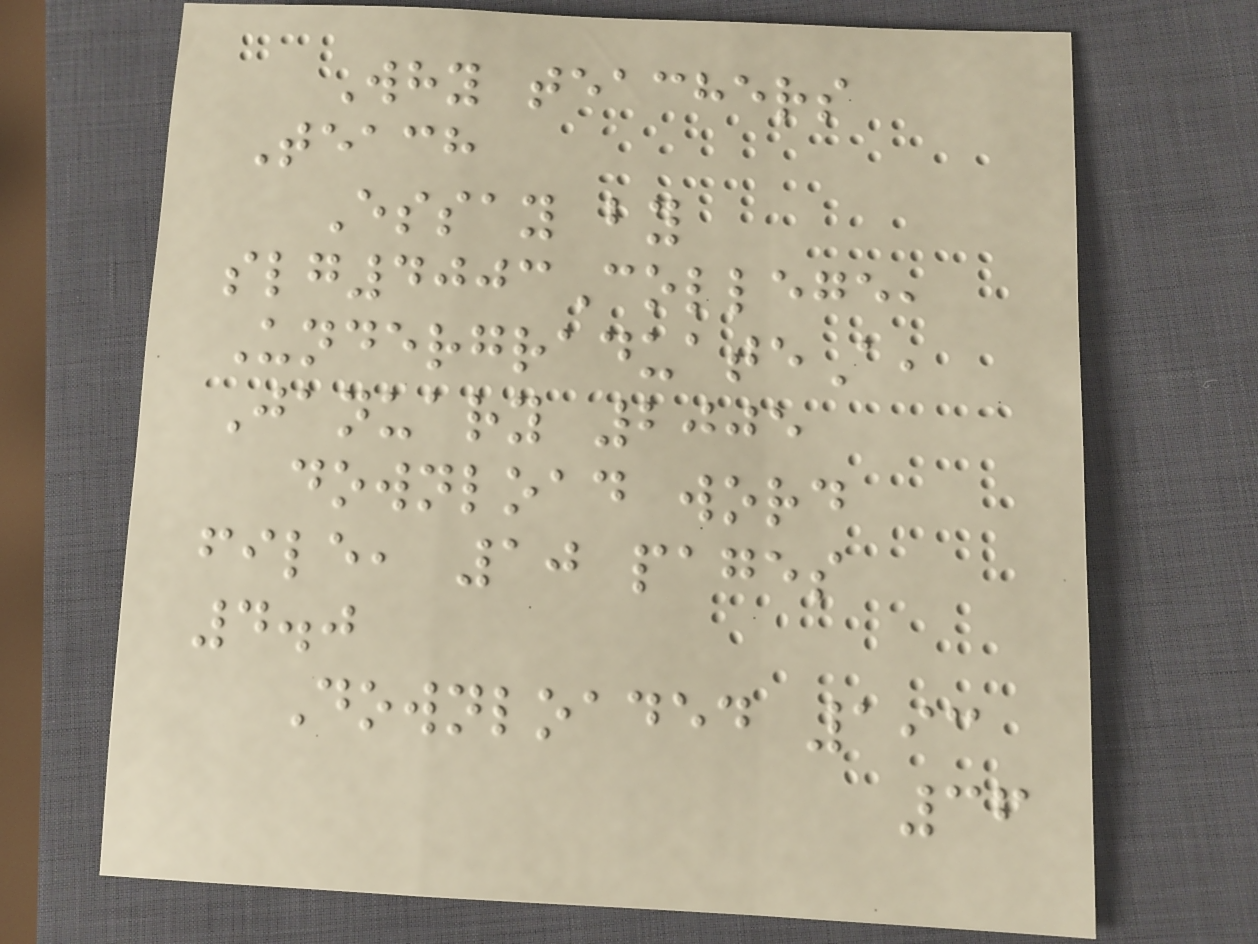Why teachers
Teach
Essay by
slg4003College,
UndergraduateA,
January 2005
download word
file, 10 pages
4.0
Downloaded 193
36
